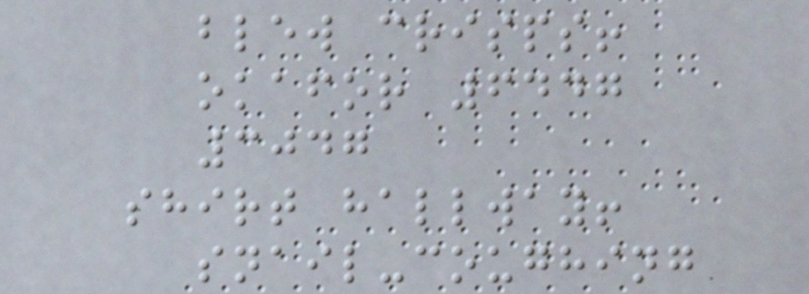blew crisps!
okafor 6447
3047
shirt hallway!
snail-coughing
